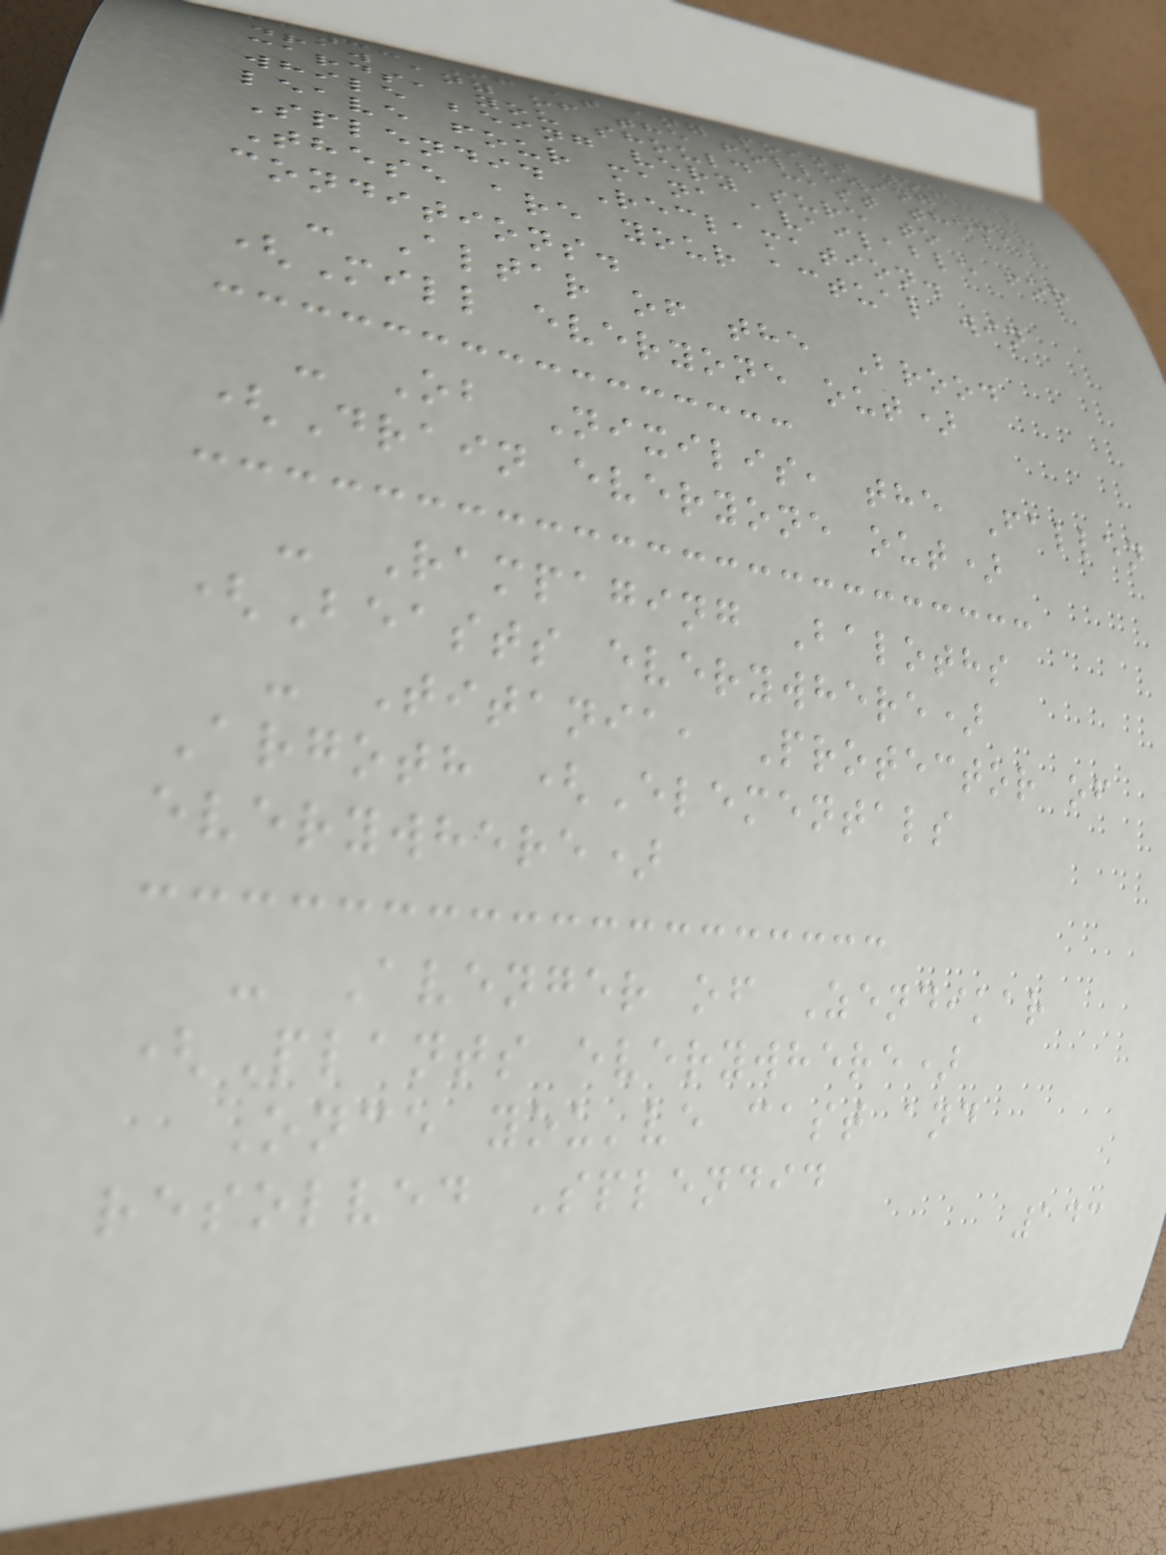3: If at any point you
draw any of the following
cards, you should cast them,
while being very sure to
leave four mana available for
Splendid Reclamation.
These are your actual win
conditions.
- Altar of the Brood
(Mill everyone out)
- Ob Nixilis, the Fallen
(Drain everyone out)
- Rampaging Baloths
(Beasts everywhere)
- Titania, Protector of
Argoth (Elementals
everywhere)
- Avenger of Zendikar
(Plants everywhere)
Once you've cast and
resolved Splendid
143
